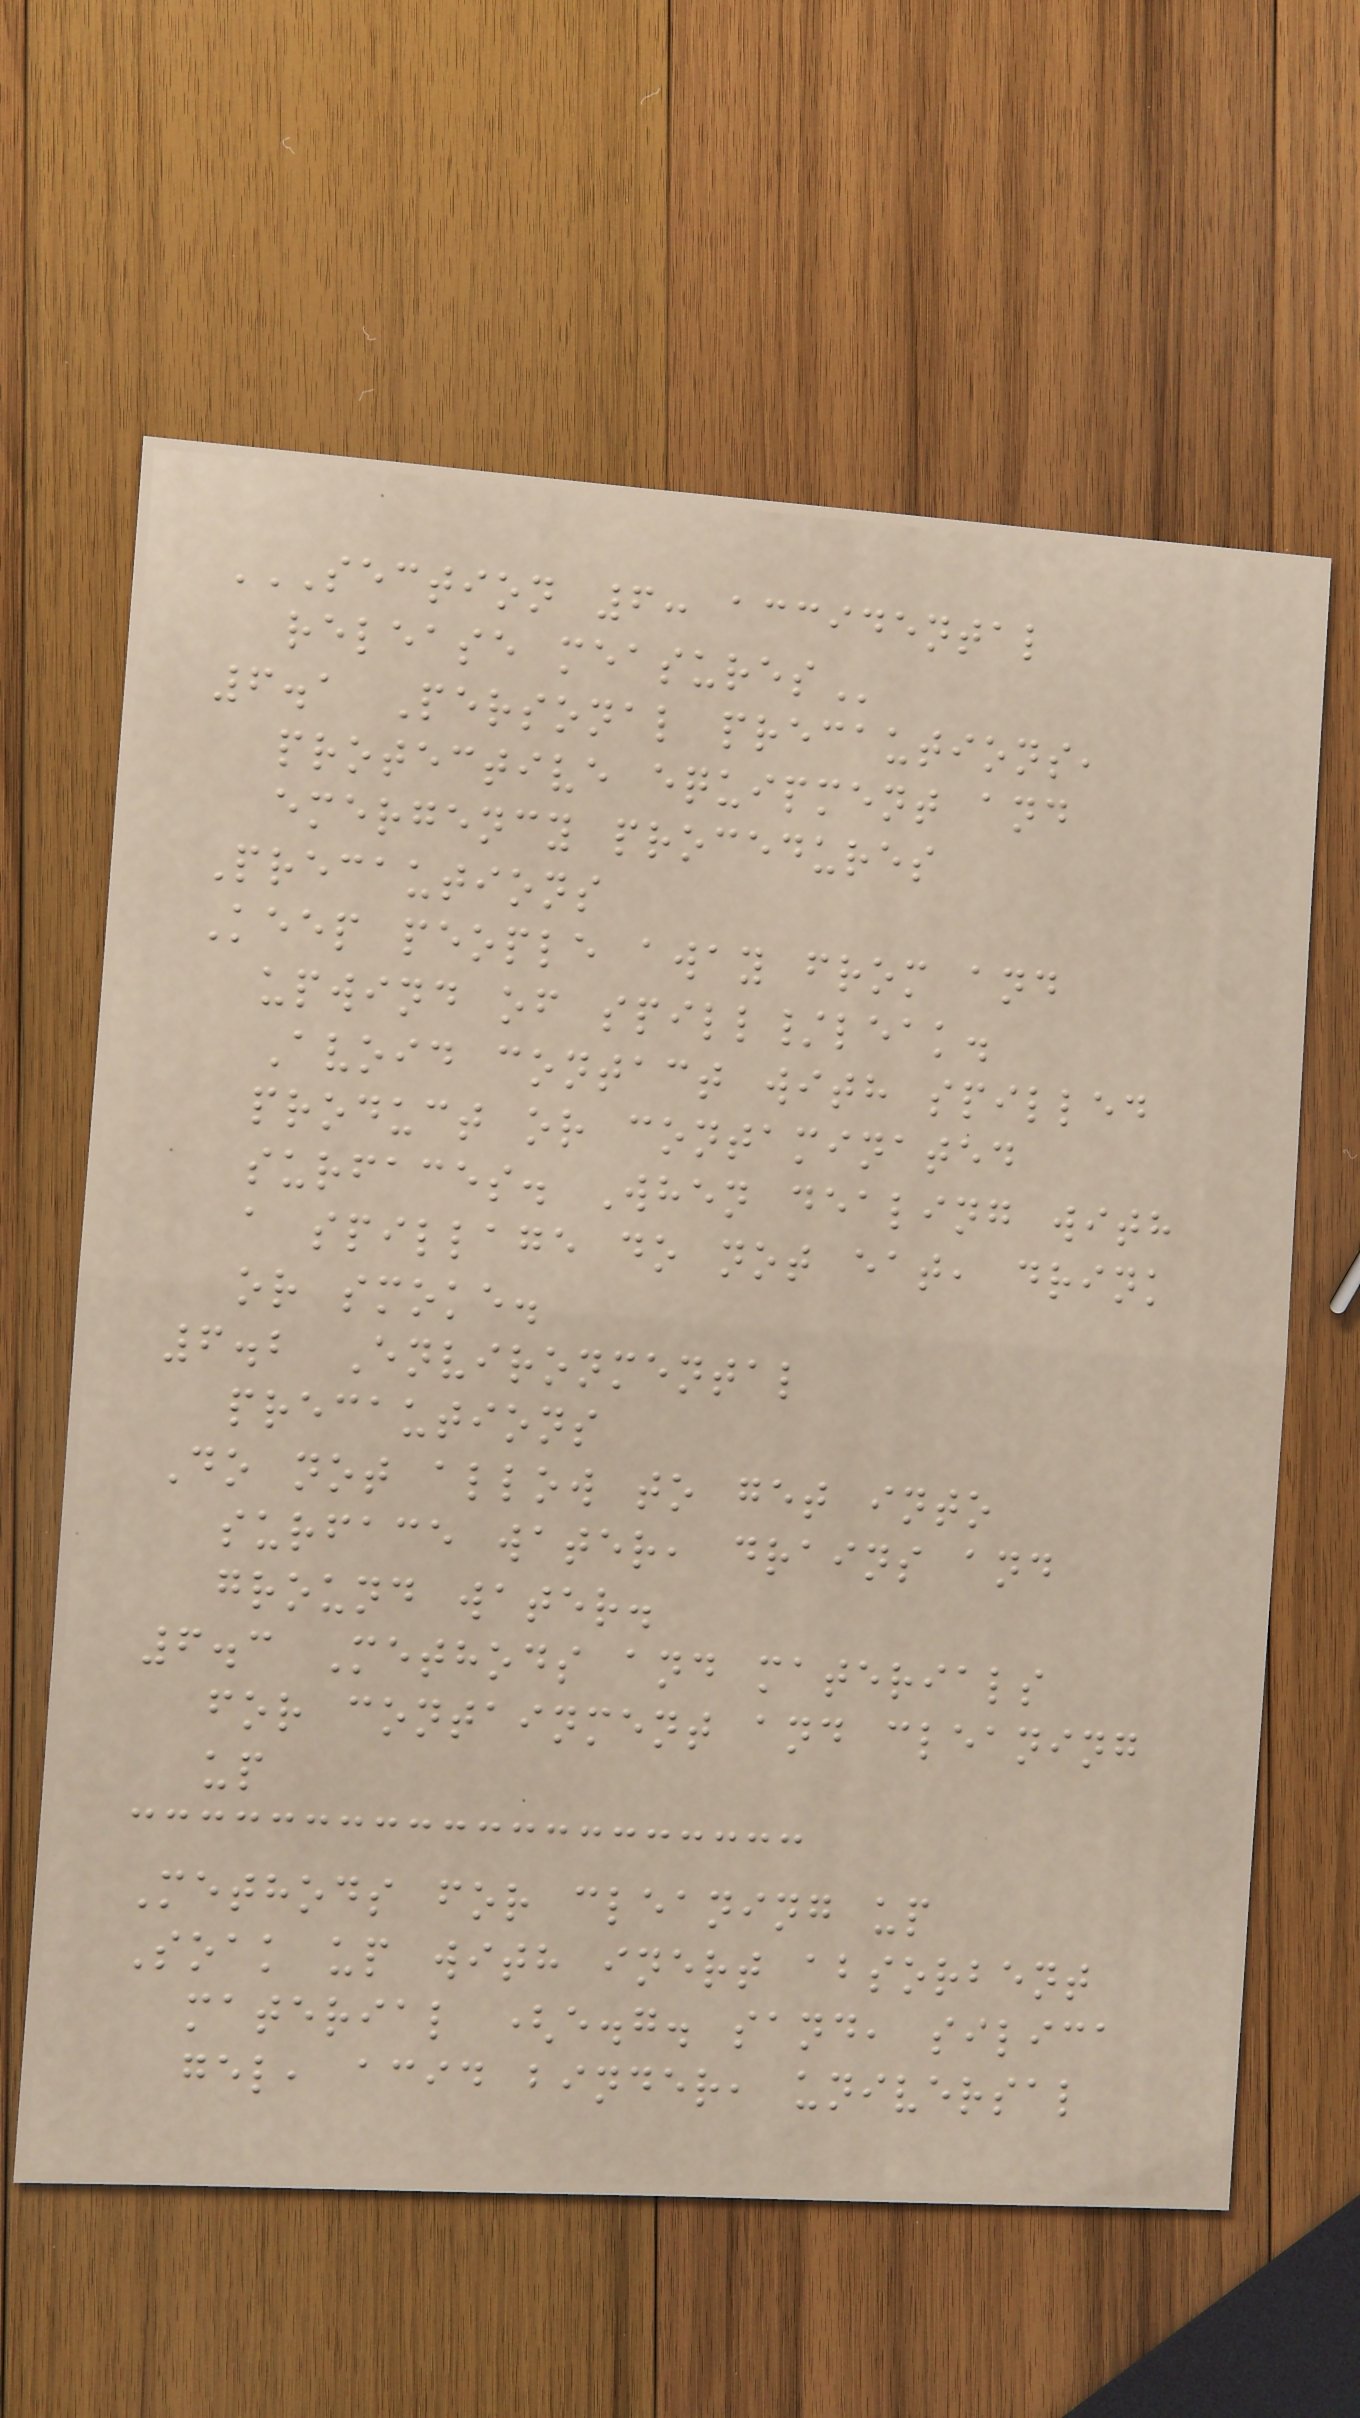SECTION 6: ACCIDENTAL
RELEASE MEASURES
6.1 Personal precautions,
protective equipment and
emergency procedures
Precautions
Keep people away from and
upwind of spill/leak.
Avoid contact with spilled
product or contaminated
surfaces. When dealing with
a spillage do not eat, drink
or smoke.
6.2 Environmental
precautions
Do not allow to get into
surface water, drains and
ground water.
6.3 Methods and materials
for containment and cleaning
up
Methods for cleaning up
Soak up with inert absorbent
material (e.g. sand, silica
gel, acid binder, universal
